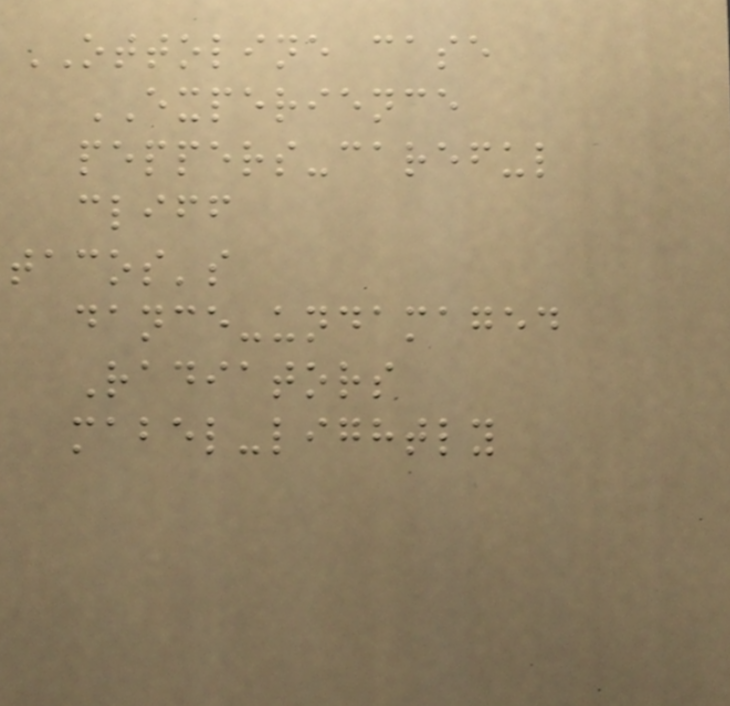OTTOLINE case
EXPERIENCE
peppers-careful
cliff
tacos's
dance-undamaged
Radiators
mabel-lightly
